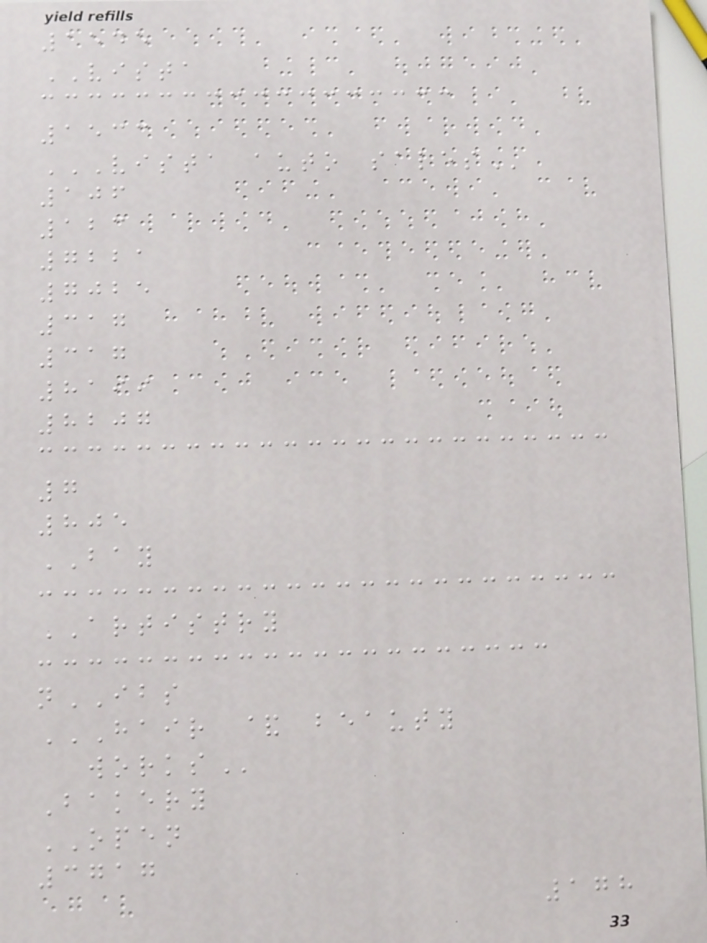1545
VISTA
1533
VISTA AUTO SALES
106
123
7221
7025
317
317
8199
8207
7
805
BAY
ARTISTRY
nIBS
HAIR & BEAUTY
WORKS
Bakery
OPEN
3717
178
